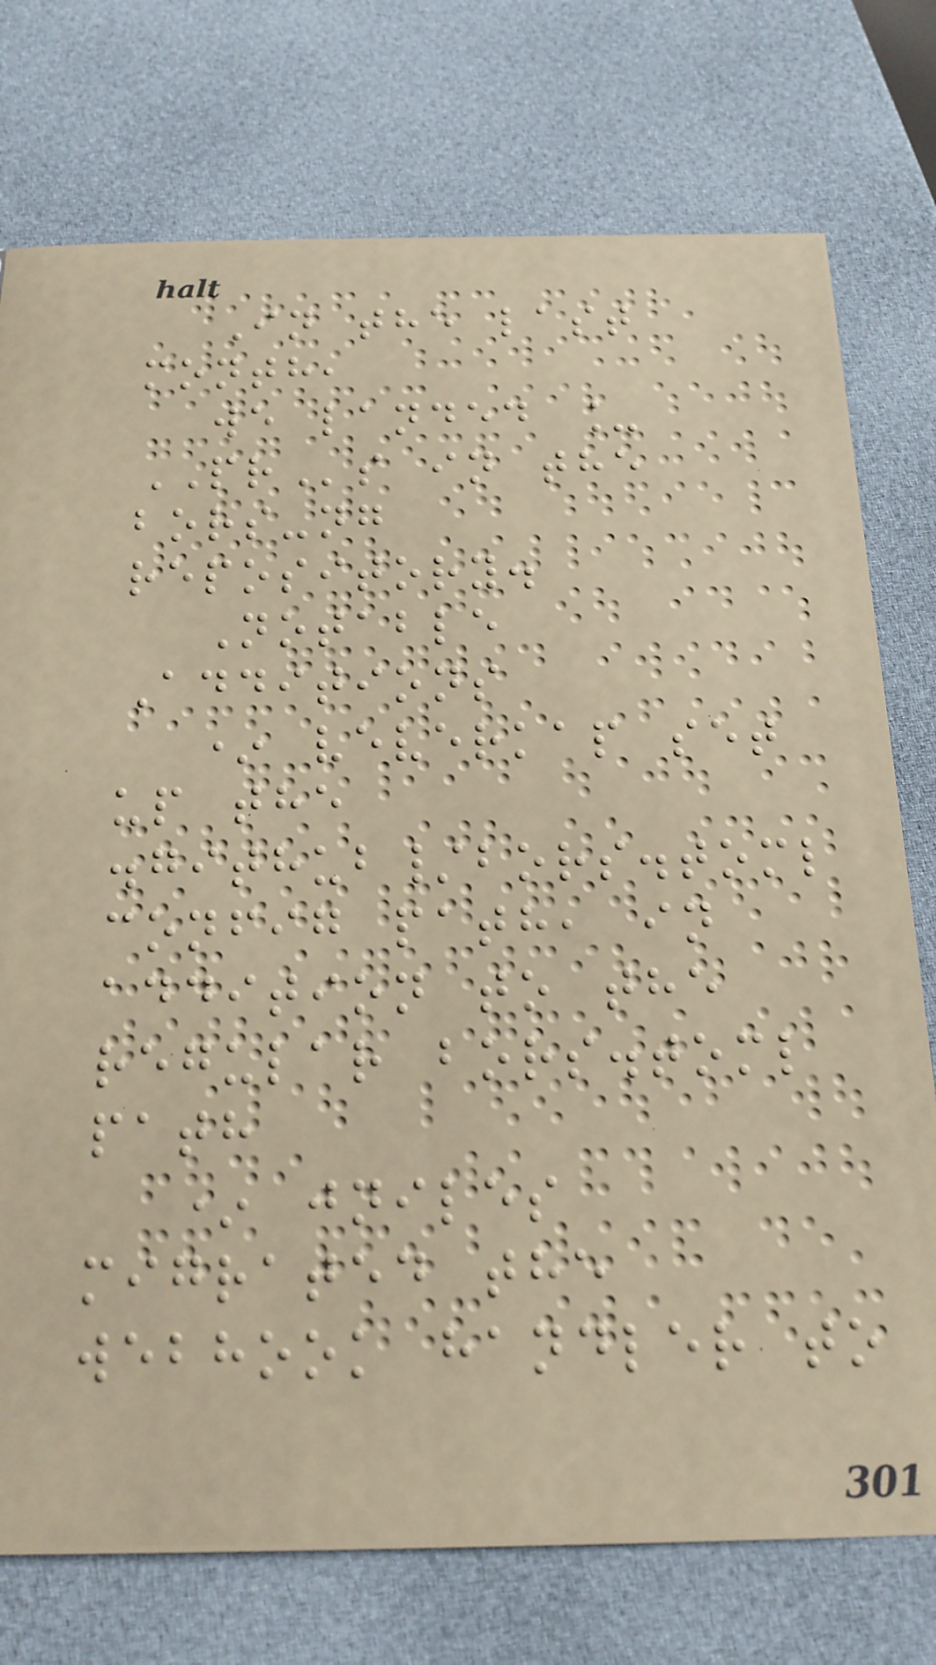In the last
month,
we landed _
PRs in the
bors-ng
repository.
Notable
Additions
* veverkap set
up the
.github/bors.toml
config path, in
addition to the
regular bors.toml
path
* jniles
migrated the
webhook handler to
